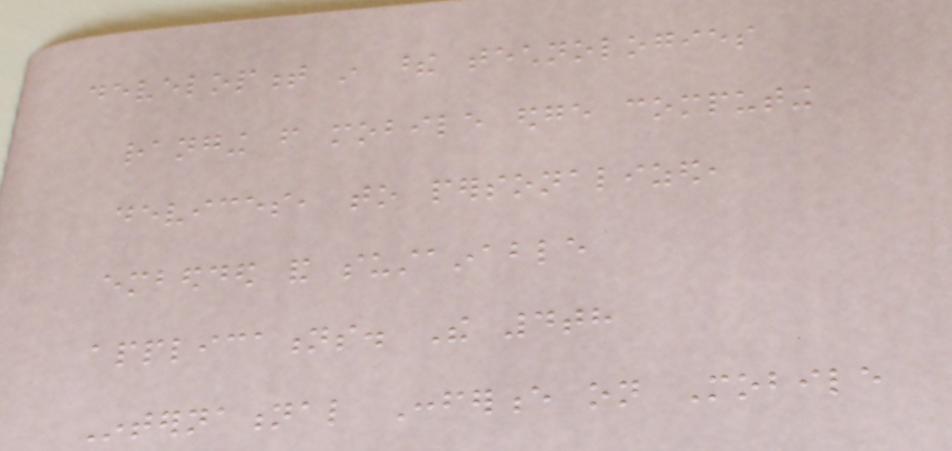development in these technologies
ranging from mobile edge computing
devices, to personalized,
embedded and sustainable
applications. The 4th
International Conference on Mobile
